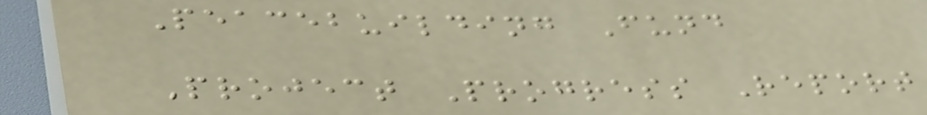Peacebuilding Fund
Project Progress Report
